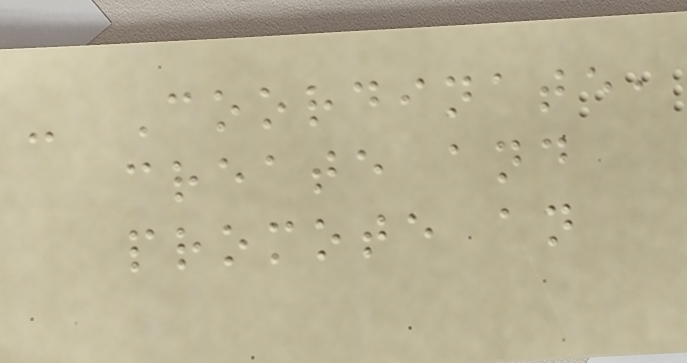- Coordinate,
create and
promote an
